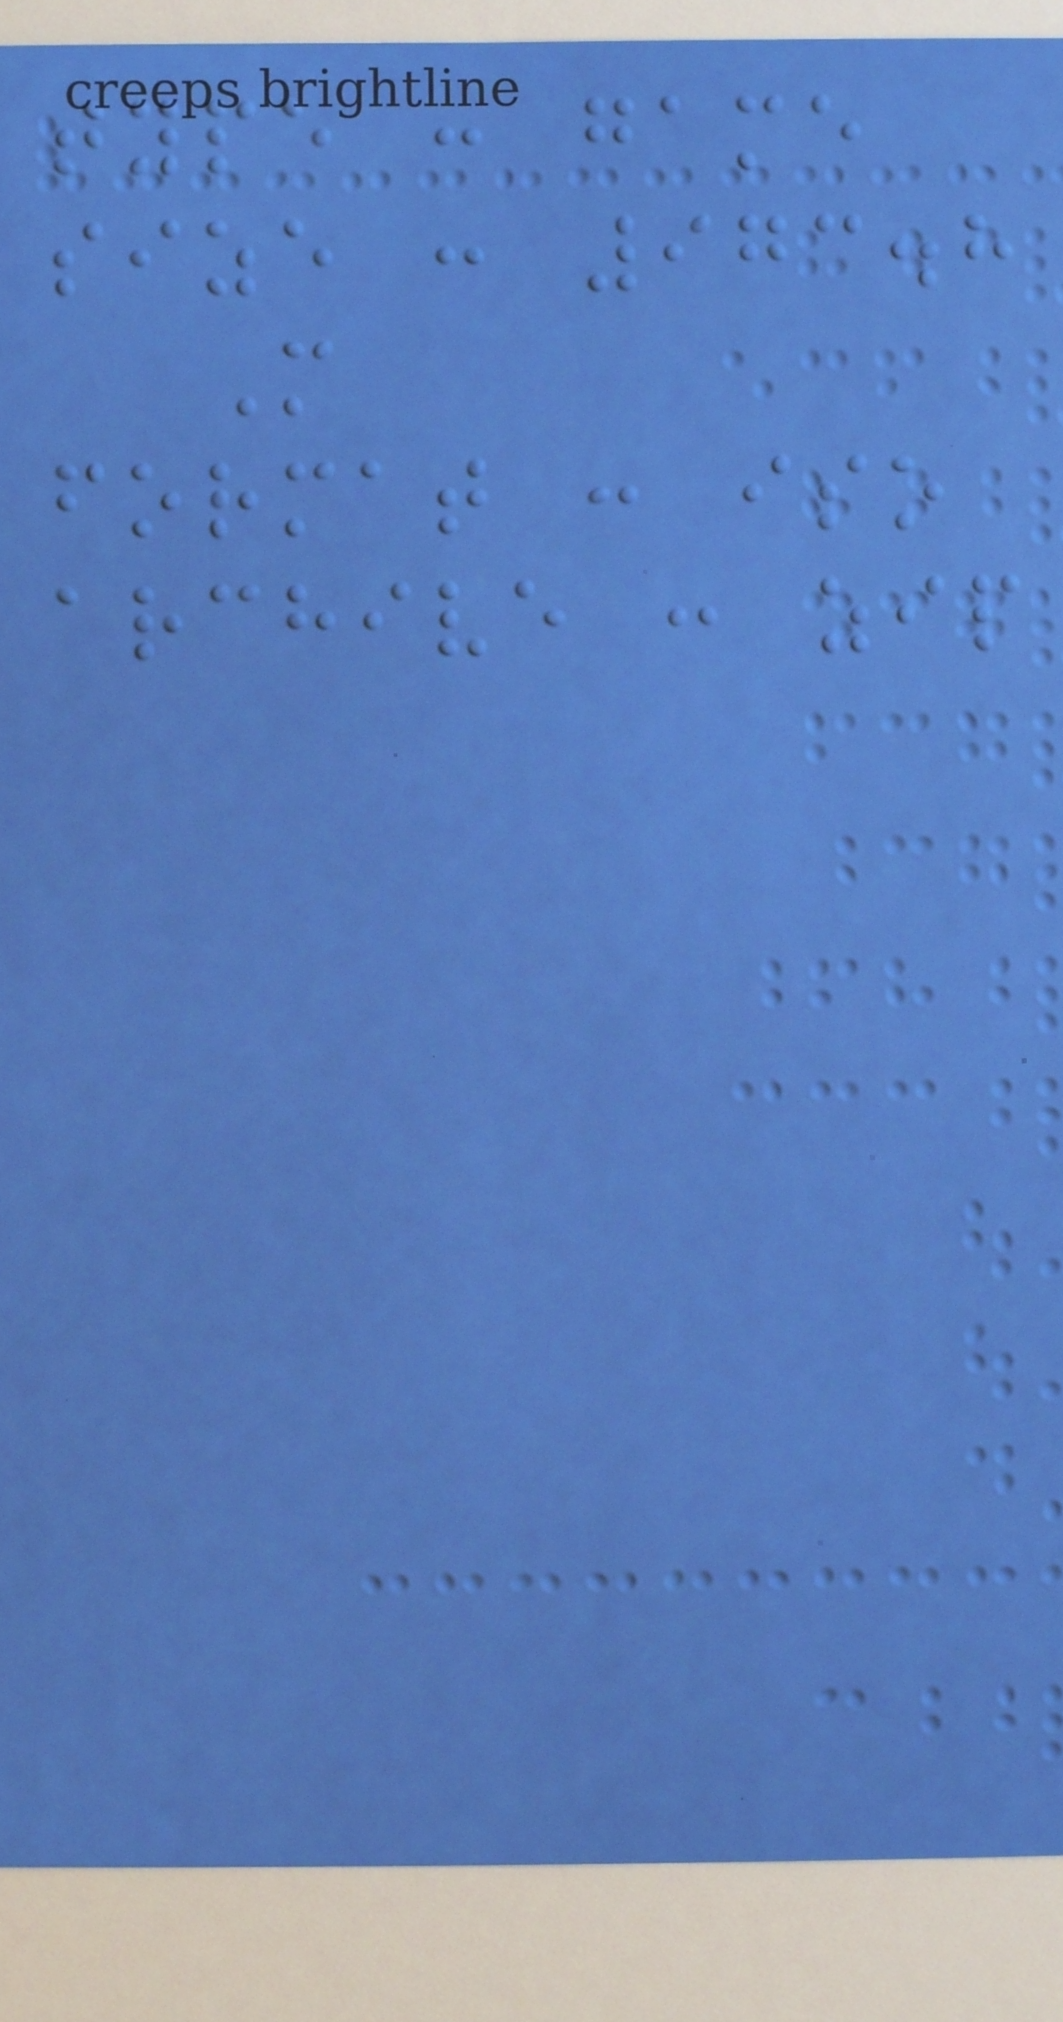type : game
size : 973.8
M
format : iso
archive : zip
